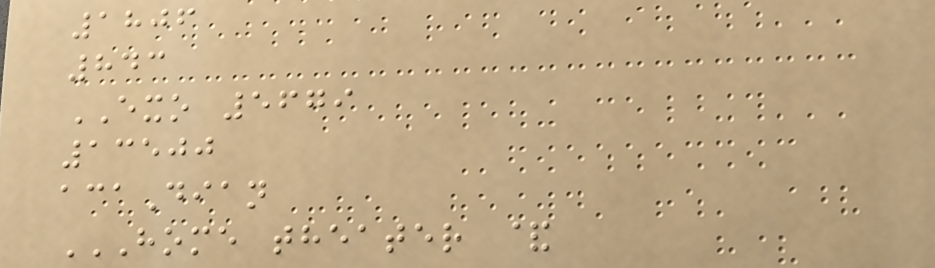1806
843
EXO 5679
13500
acaDian
HOME THEATER &
